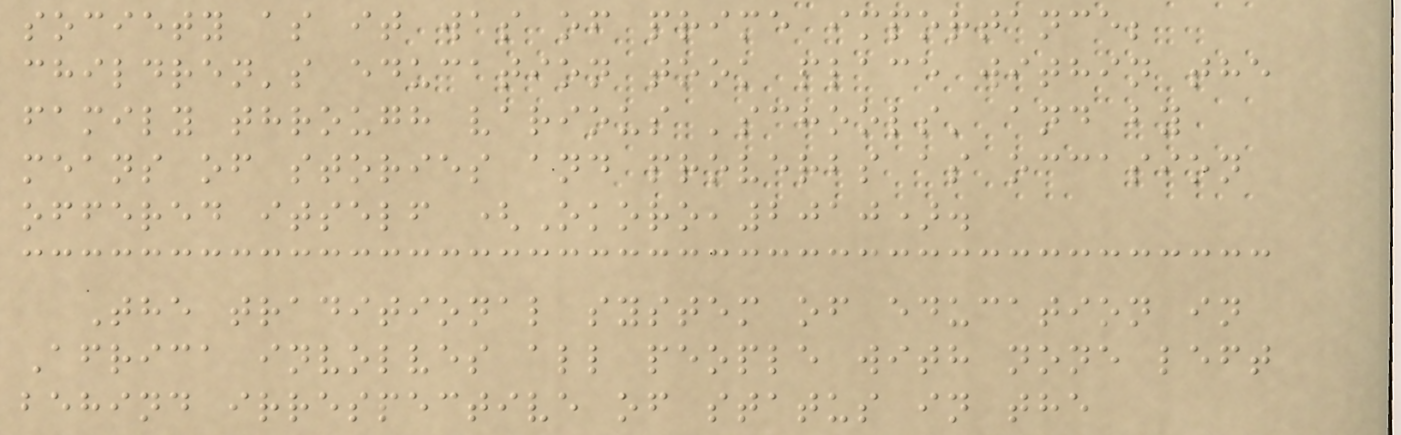society as it was of prime importance;
children's education took place within the
family through various 'schools' and by
means of stories and proverbs as occasion
offered itself (Okoro,2010).
The traditional system of education in
Africa involves all people with none left
behind irrespective of status in the
